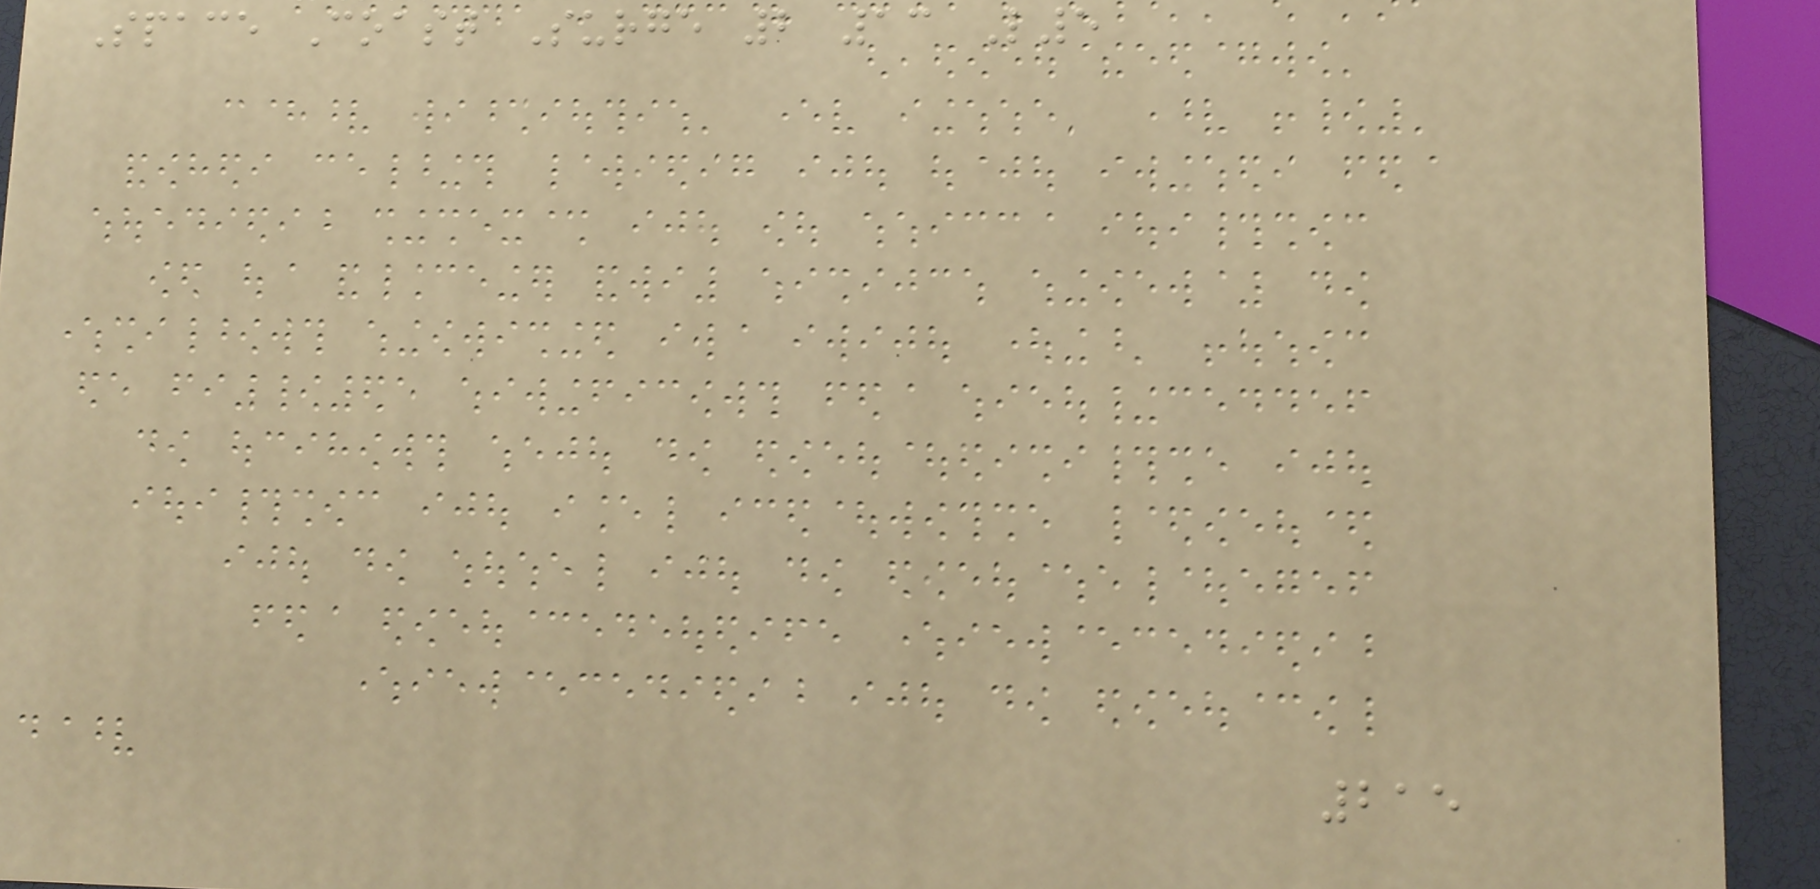Space Coast Surge 2 13 L5
215
